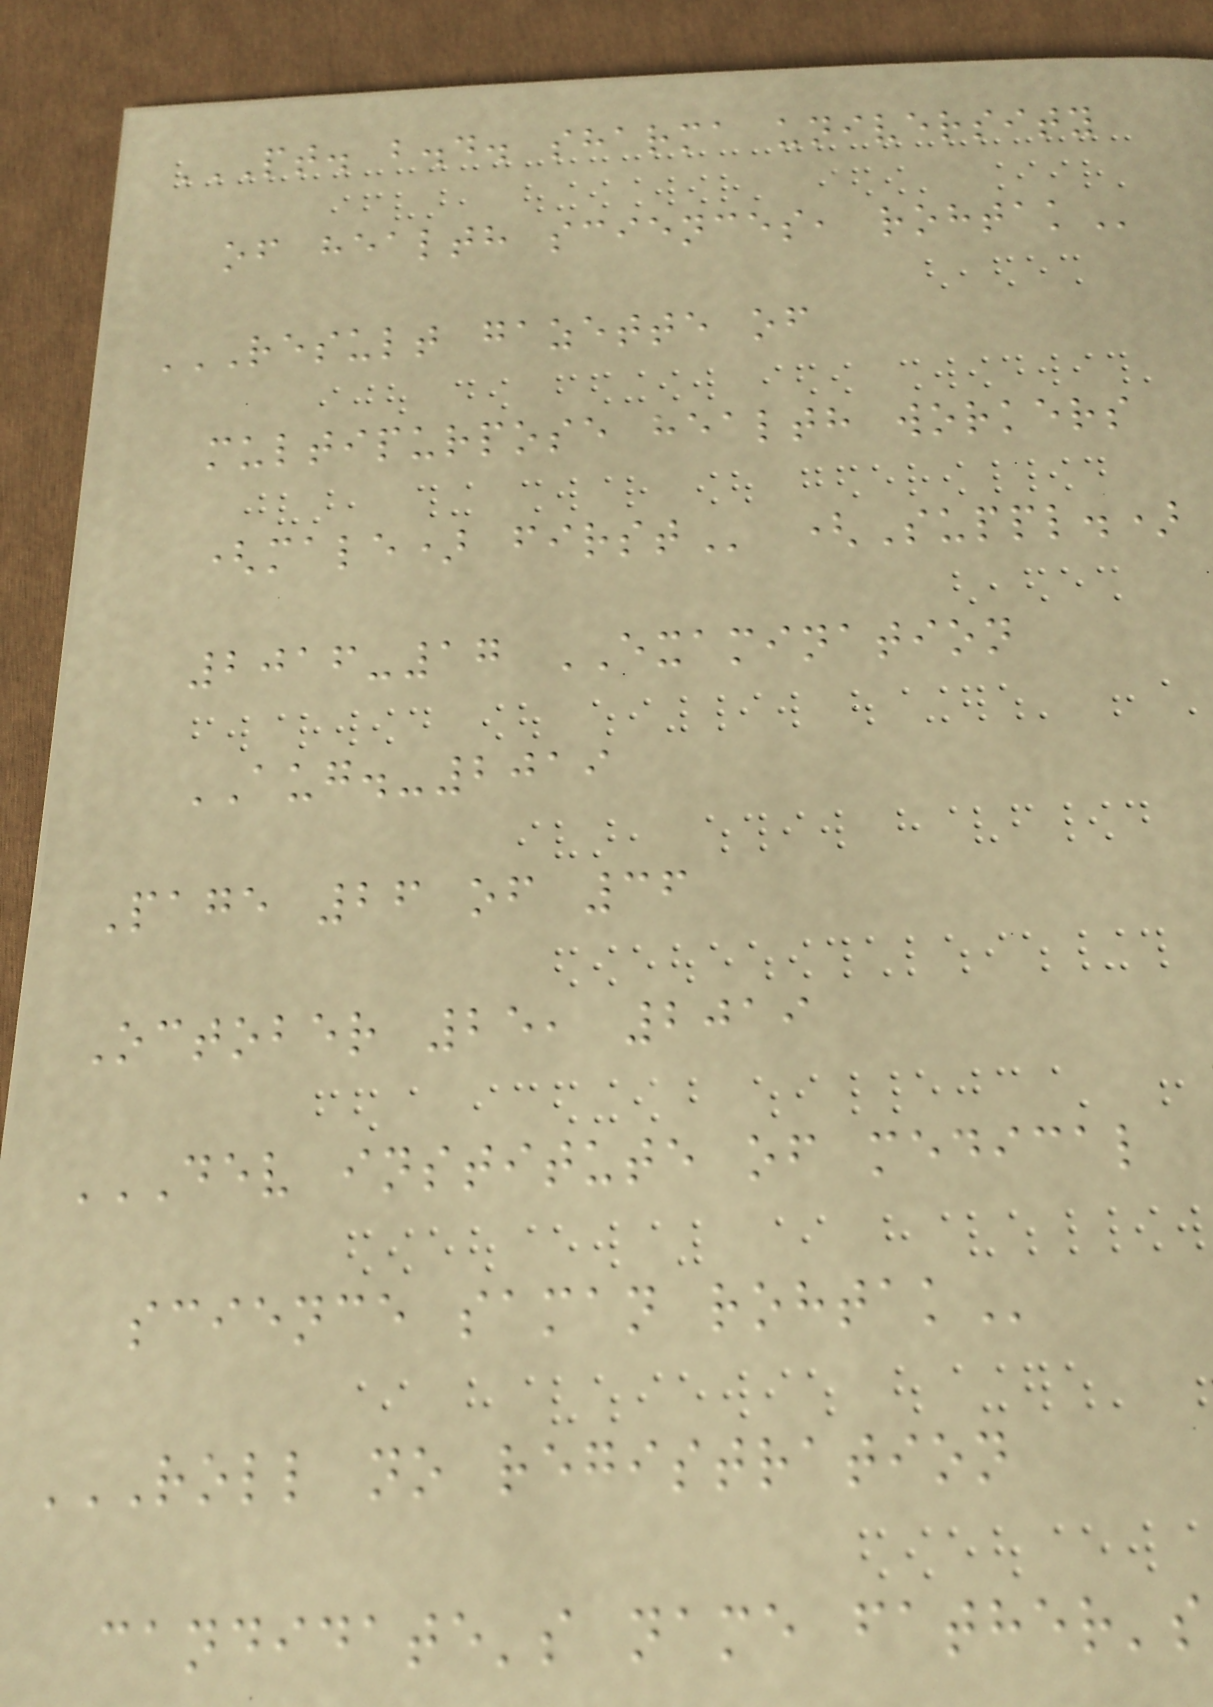PT. B.D. SHARMA UNIVERSITY
OF HEALTH SCIENCES, ROHTAK
RESULT GAZETTE OF
MULTIPURPOSE HEALTH WORKERS
(MALE) FIRST (Suppl.)
2016-17 EXAMINATION
AUG.-2019
Page 26 of 36
October 25, 2019
DEV INSTITUTE OF MEDICAL
SCIENCE SAMAN ROHTAK
ROLL NO REGISTRATION
CANDIDATE'S NAME FATHER'S
